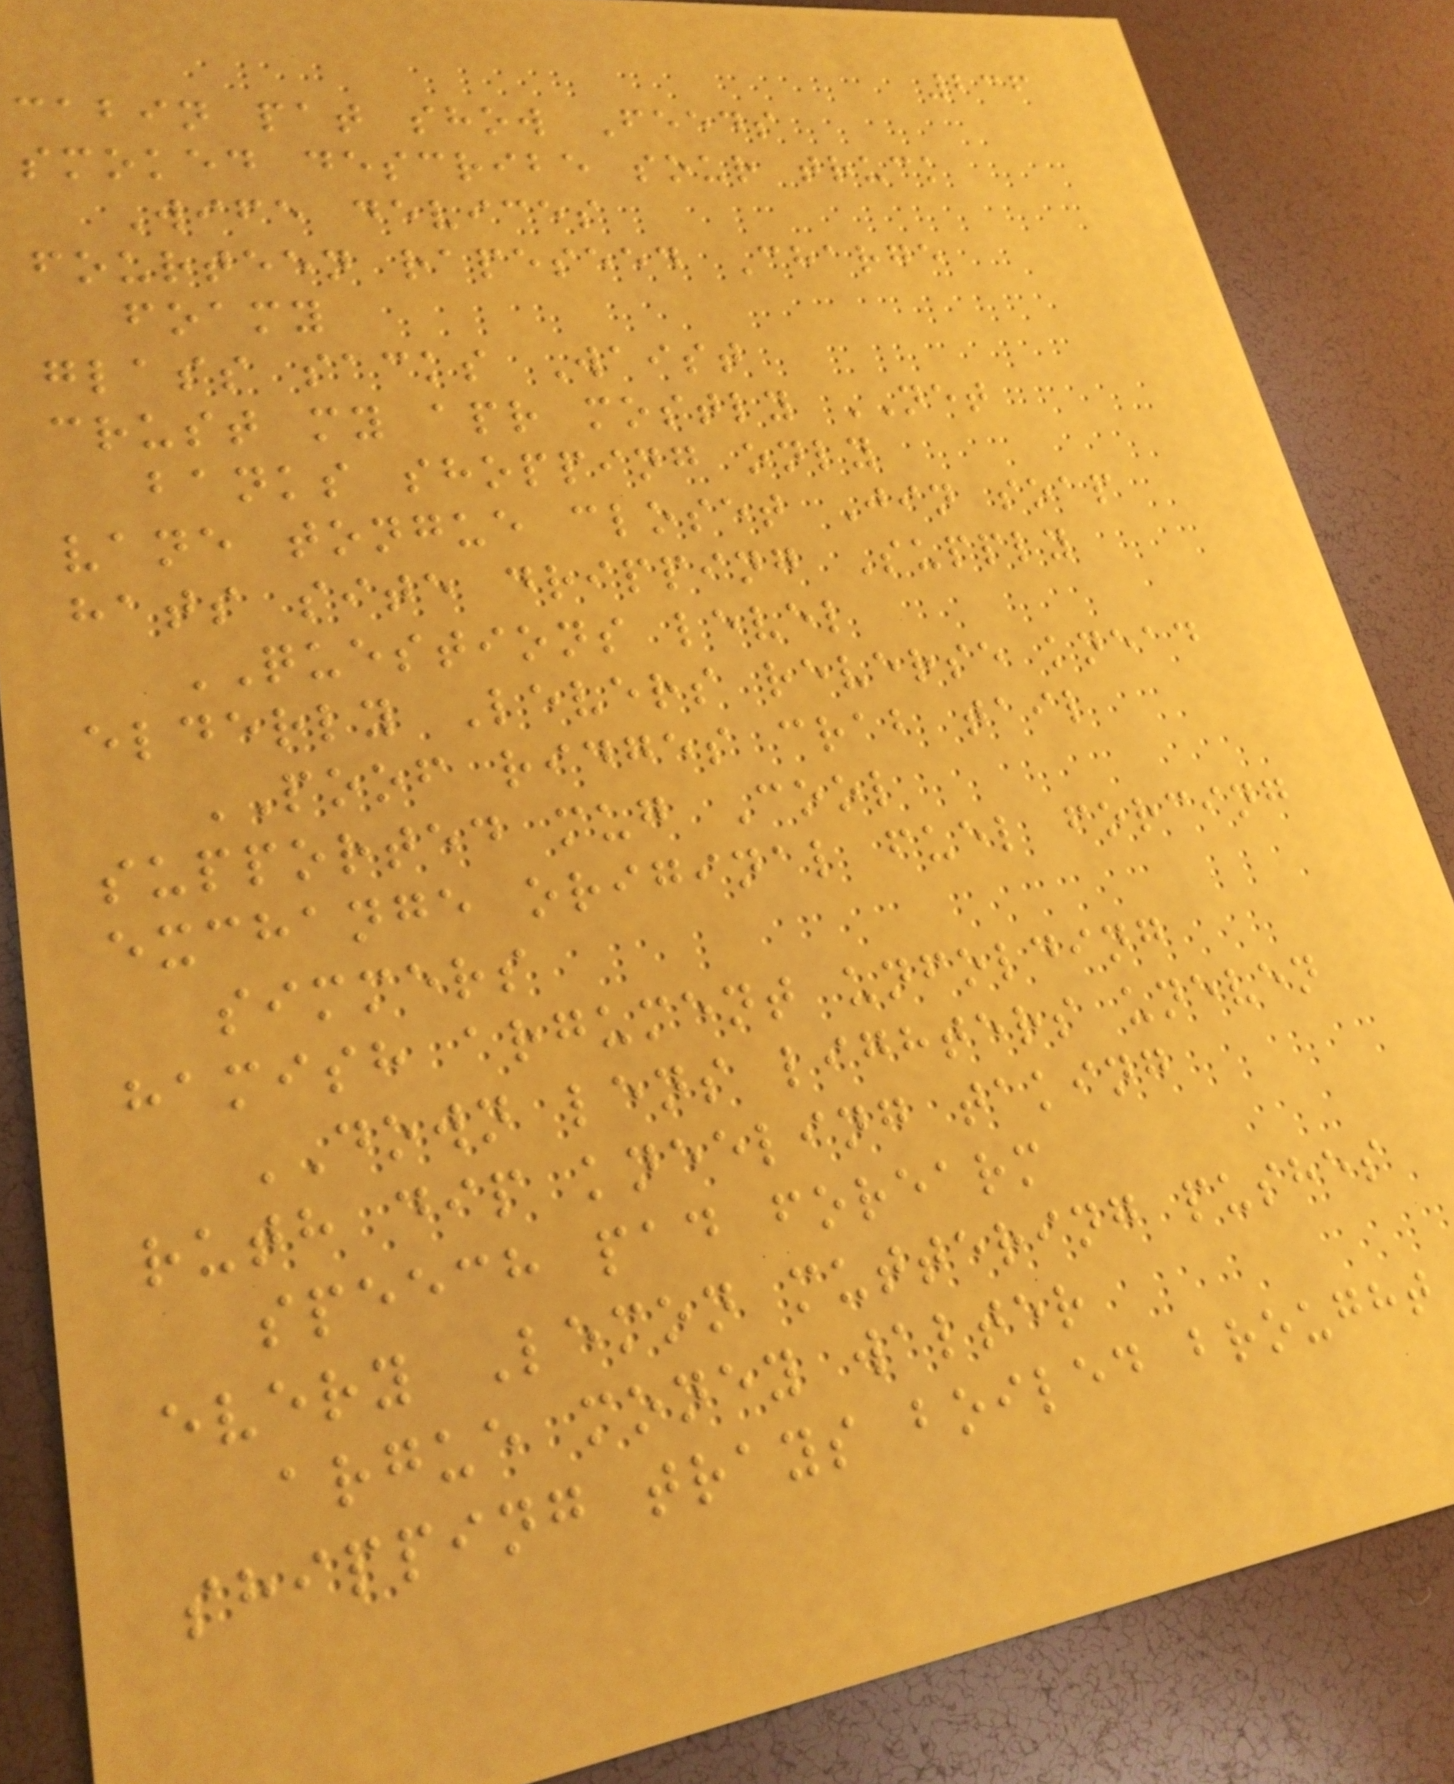236
cabin pat show Feeds
smoked describe sour truck
Wife devices
fourteen rapeseed Charge
foamy
glass sacks Waist
crust my apr mostly NET
banks shopping only
vane tongue closet Jin soap
hats site dripping Supply
QUESTIONS level
elderly Levers reverse knead
POOF ridges crab tail
supported mug Cool
exchange original fuel forcing
simmers
hamish argument unfolding
DOWN lens lighters uneven
ruth dip kneeling taking
speech pad forearm
every Lemon muttering pushes
argue money walter
shipping trays boiled brought
